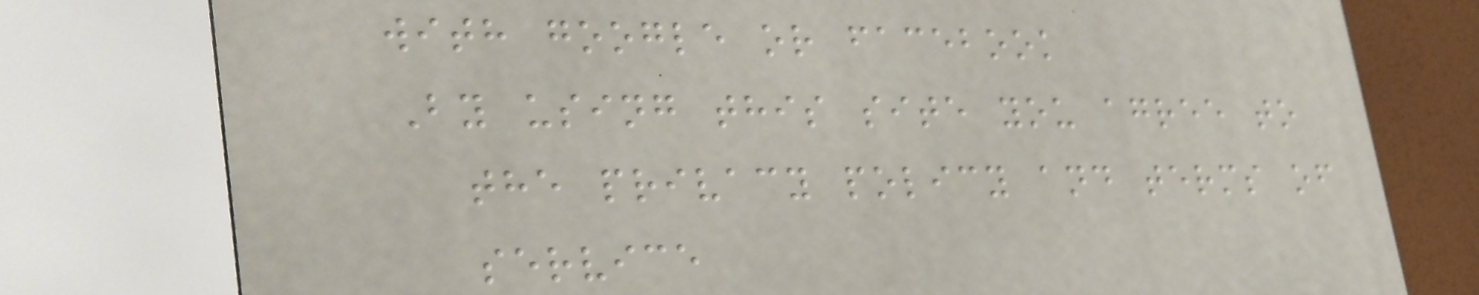with google or facebook
By using this site you agree to
the privacy policy and terms of
service
